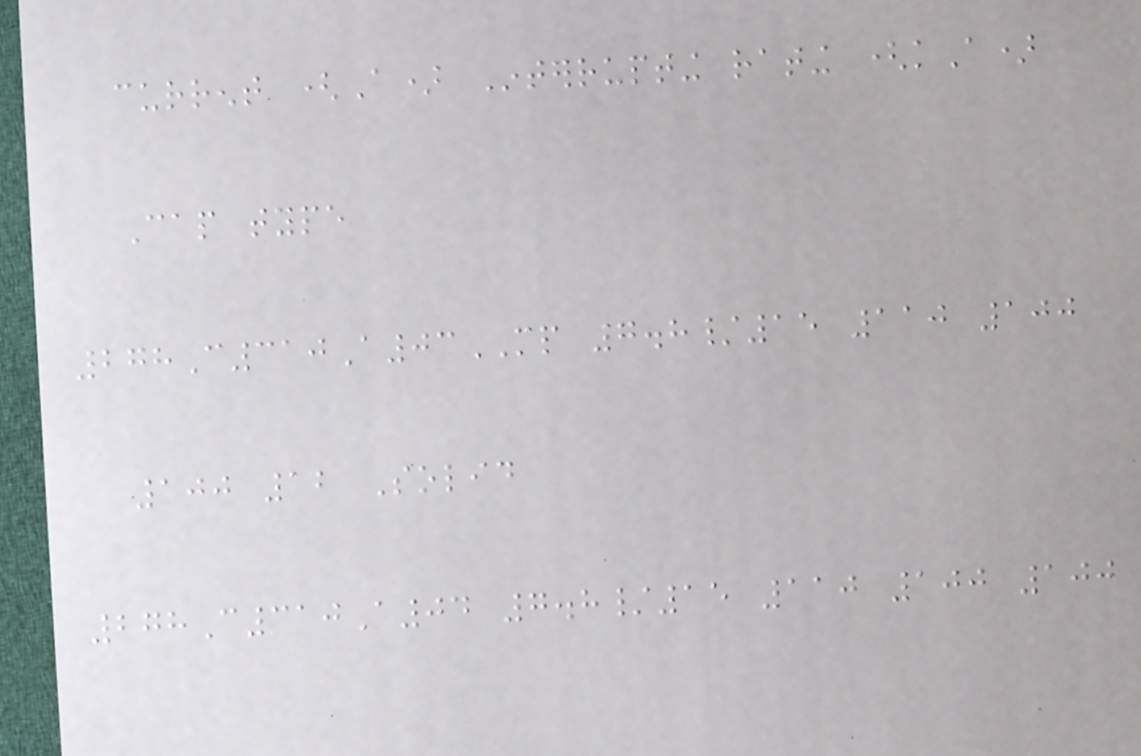current (A) Interrupting rating (kA)
Cap type
278C310A03MP 7.8/15 110 100
100 12 Solid
278C310A04 7.8/15 110 100 100
